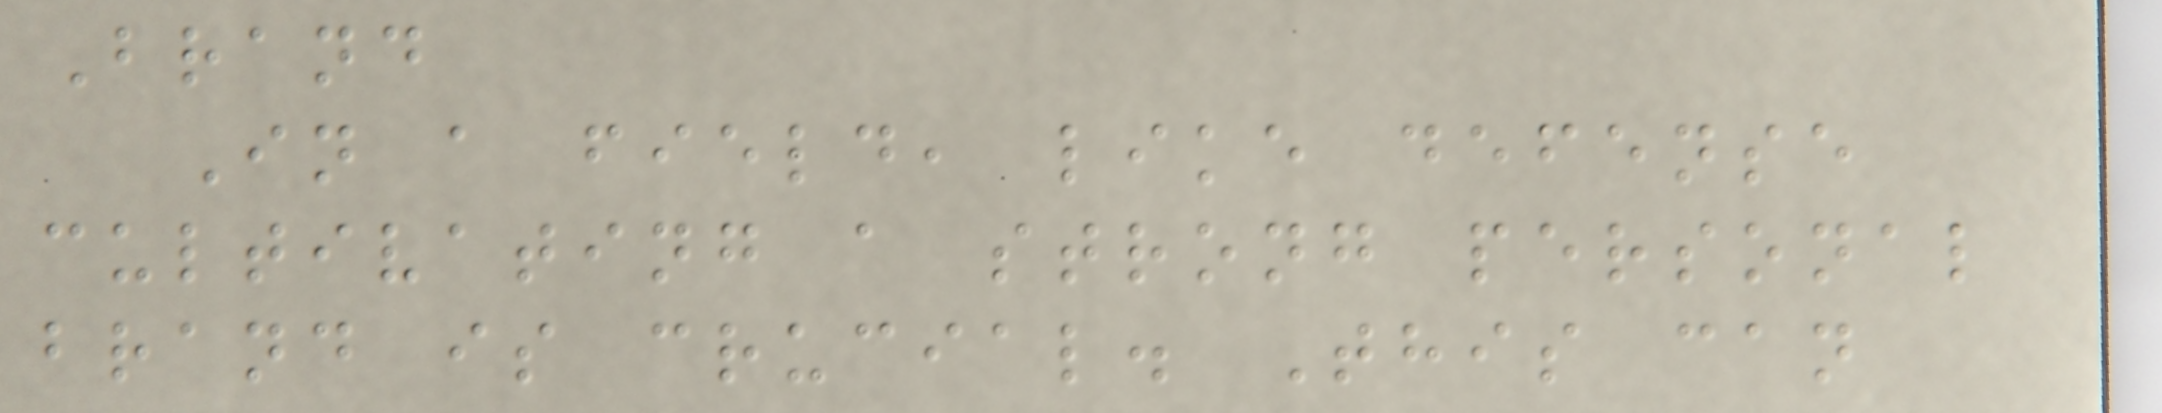Brand
In a field, like defense
cultivating a strong personal
brand is crucial. This can
